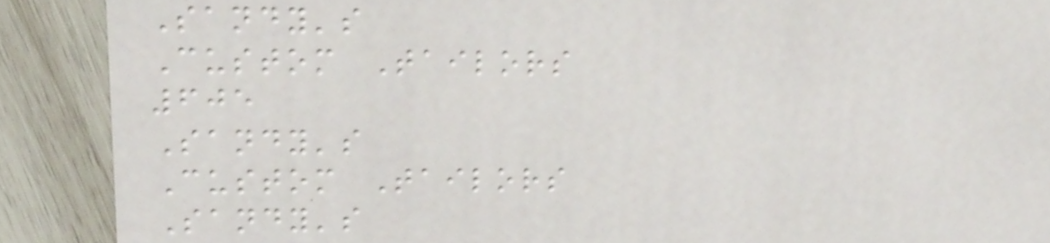Sandy's
Custom Tailors
605
Sandy's
Custom Tailors
Sandy's
